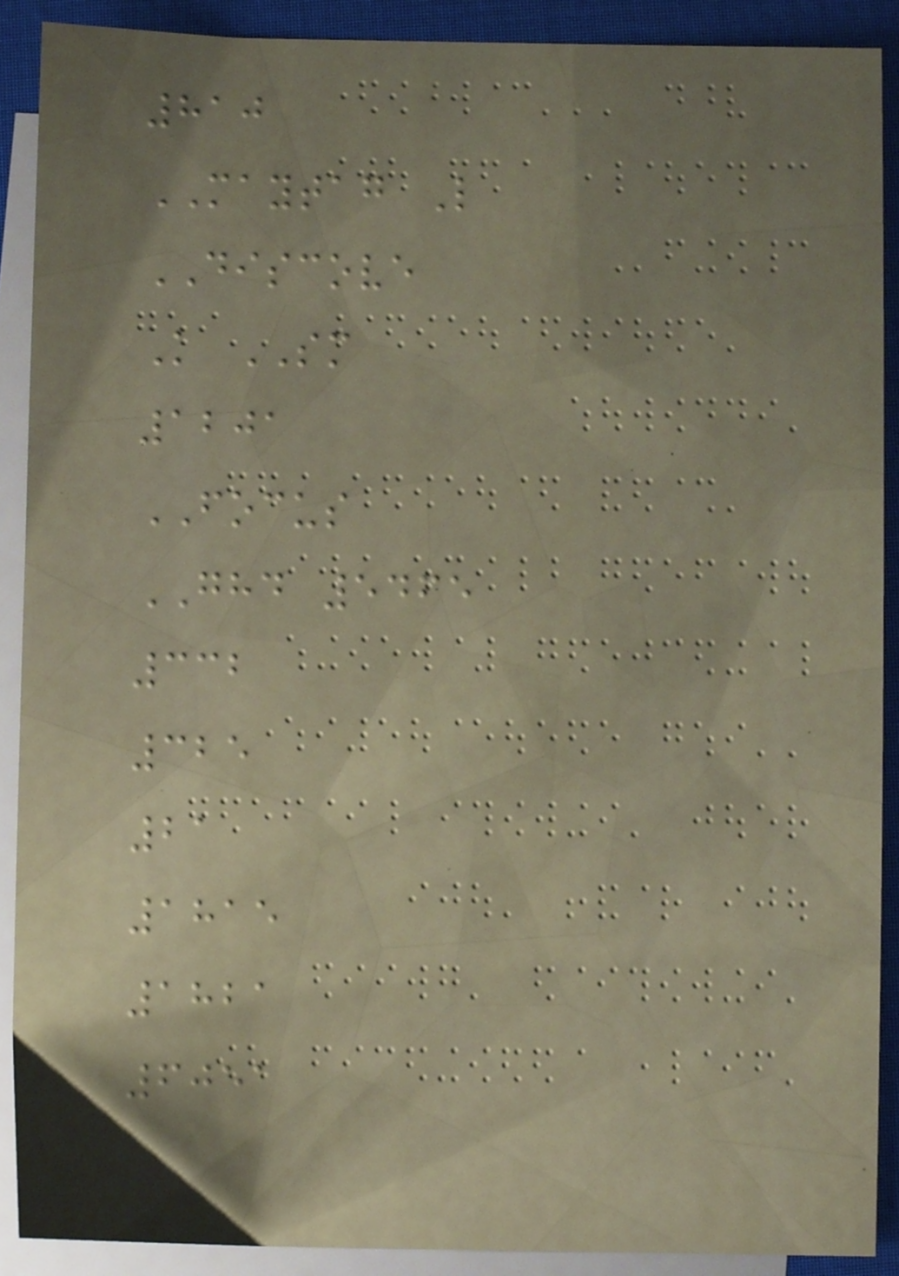810
MAYTAG L
DISCOVE
K SM
1201
FOCUS
GHD 5465
332
325
21
1815
1821
6051
